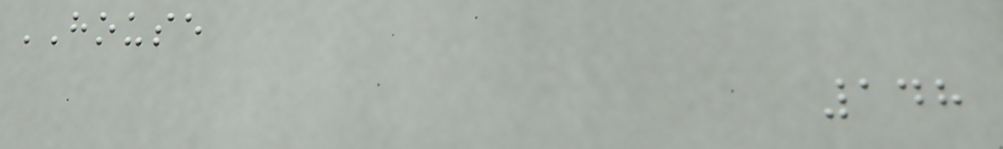HOUSE
148
